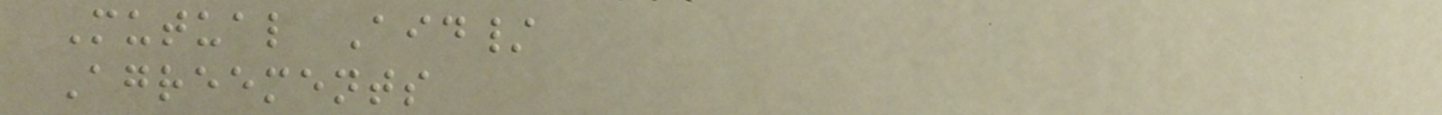Mutual Aid/
Agreements
